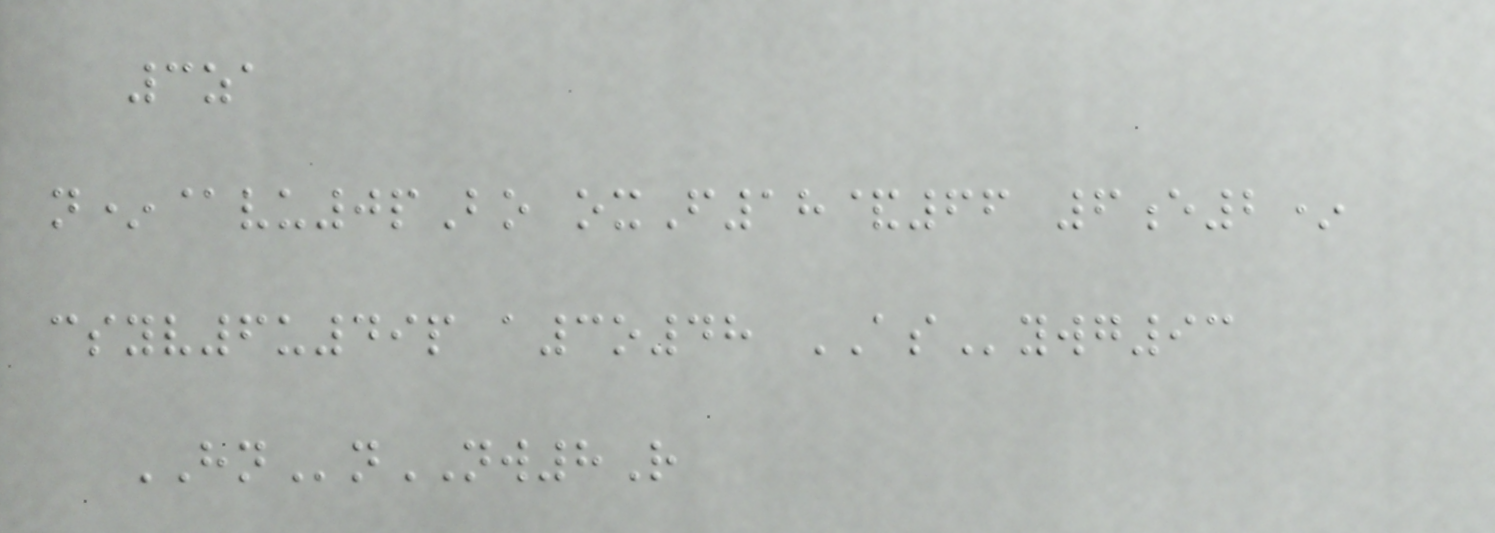3za
n*@vu0pBo oxF18&66 6e2*
csyv6u49p a3o48 ASywg93
HNnNW8R
